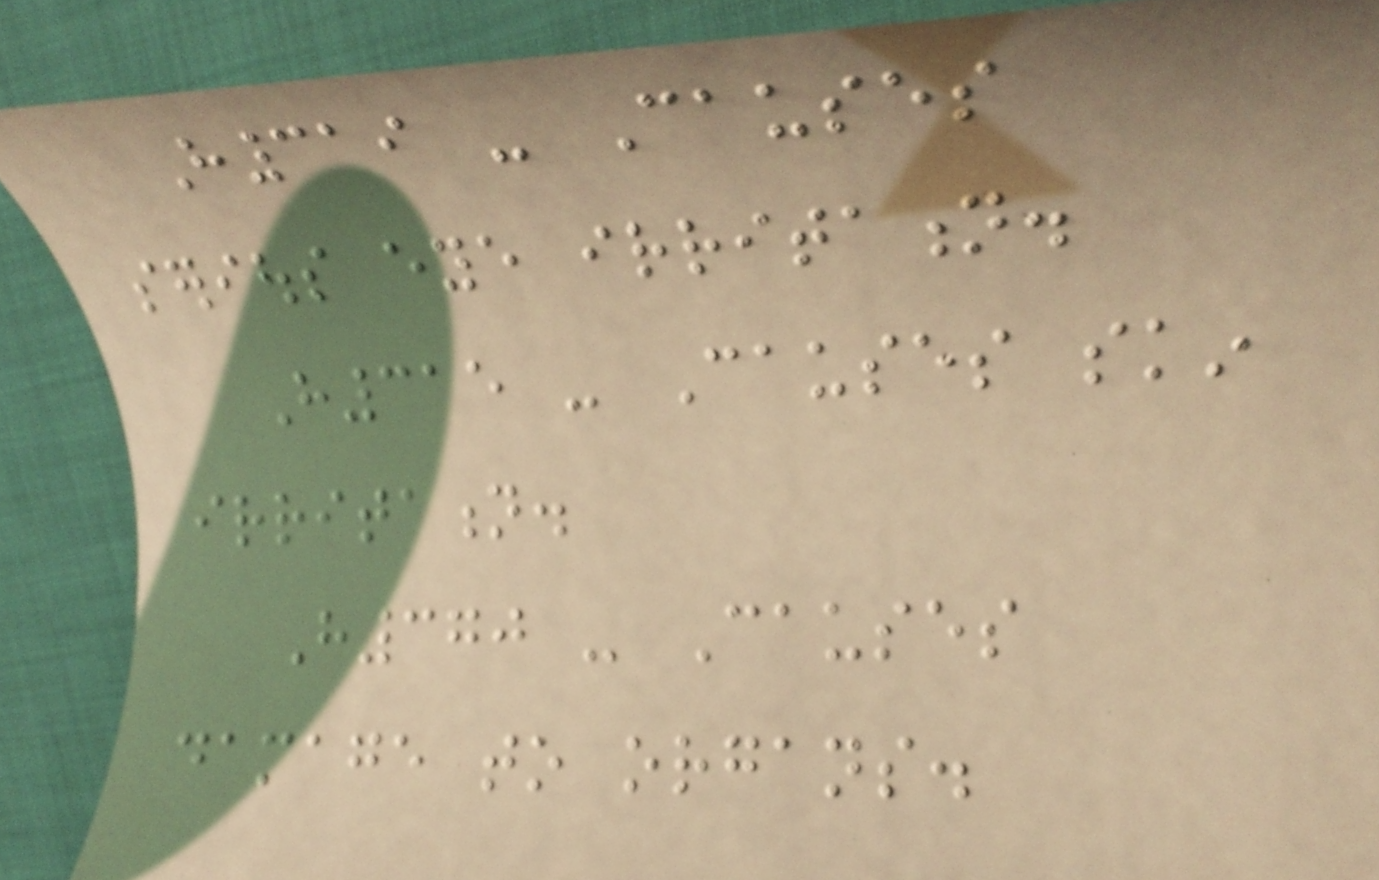H319 - Causes
serious eye irritation.
H315 - Causes skin
irritation.
H370 - Causes
damage to organs.
